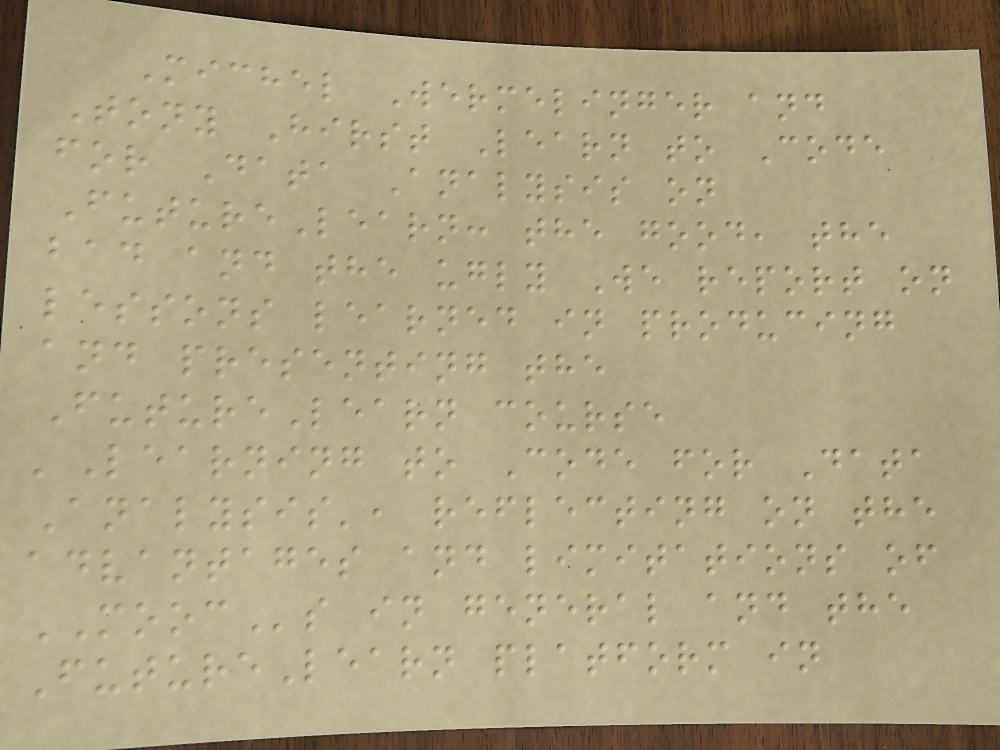Michel Wermelinger and
Tony Hirst Learn to Code
for Data Analysis on
FutureLearn: the good, the
bad and the ugly We report on
lessons learned in producing
and presenting the
FutureLearn course
'Learning to Code for Data
Analysis', reflecting on the
advantages and limitations of
MOOCs in general and the
FutureLearn platform in
